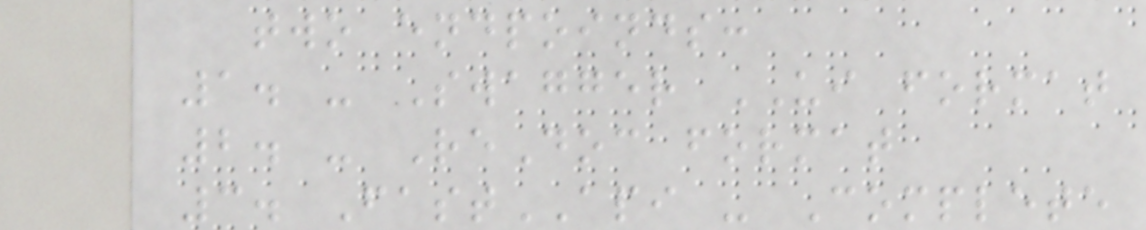two endpoinds:
1. - Swagger UI format
2. - ReDoc format
3. FastAPI - Complete
